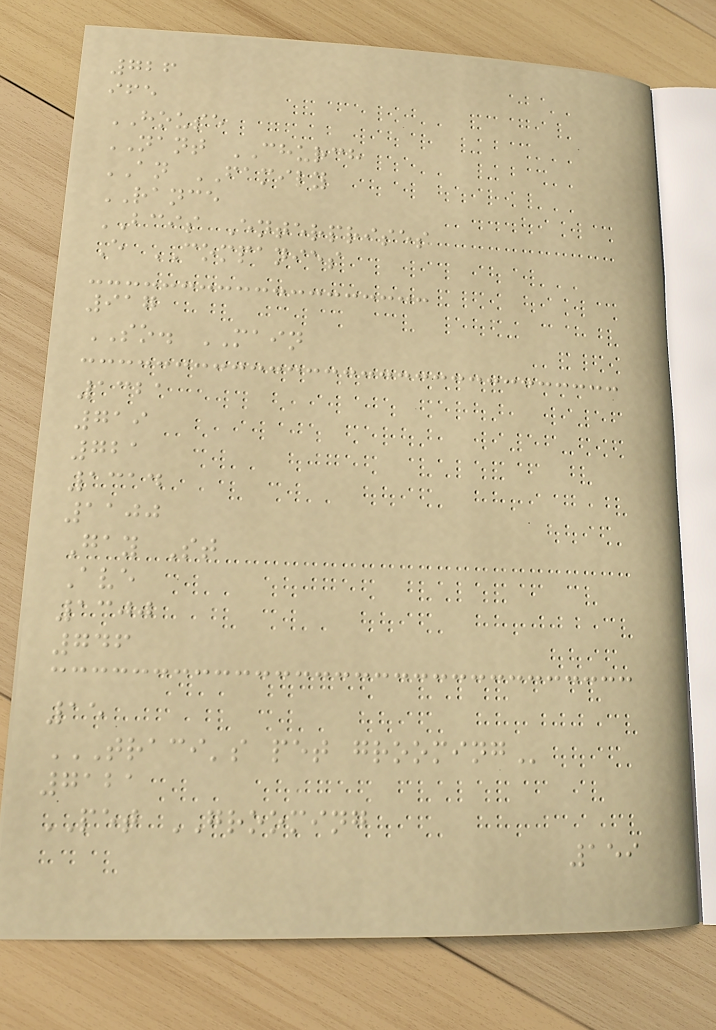726
ife
HOUSE
NANT CHURCH
AN FAMILY
RANCE
BCIS Enterprises
E COMPANIES
917
SO. MAIN
1321
719
721
1314
1100
Gay St
Ave
1300
746
15
TRACI'S PET GROOMING
7121
PET GROOMING
159
